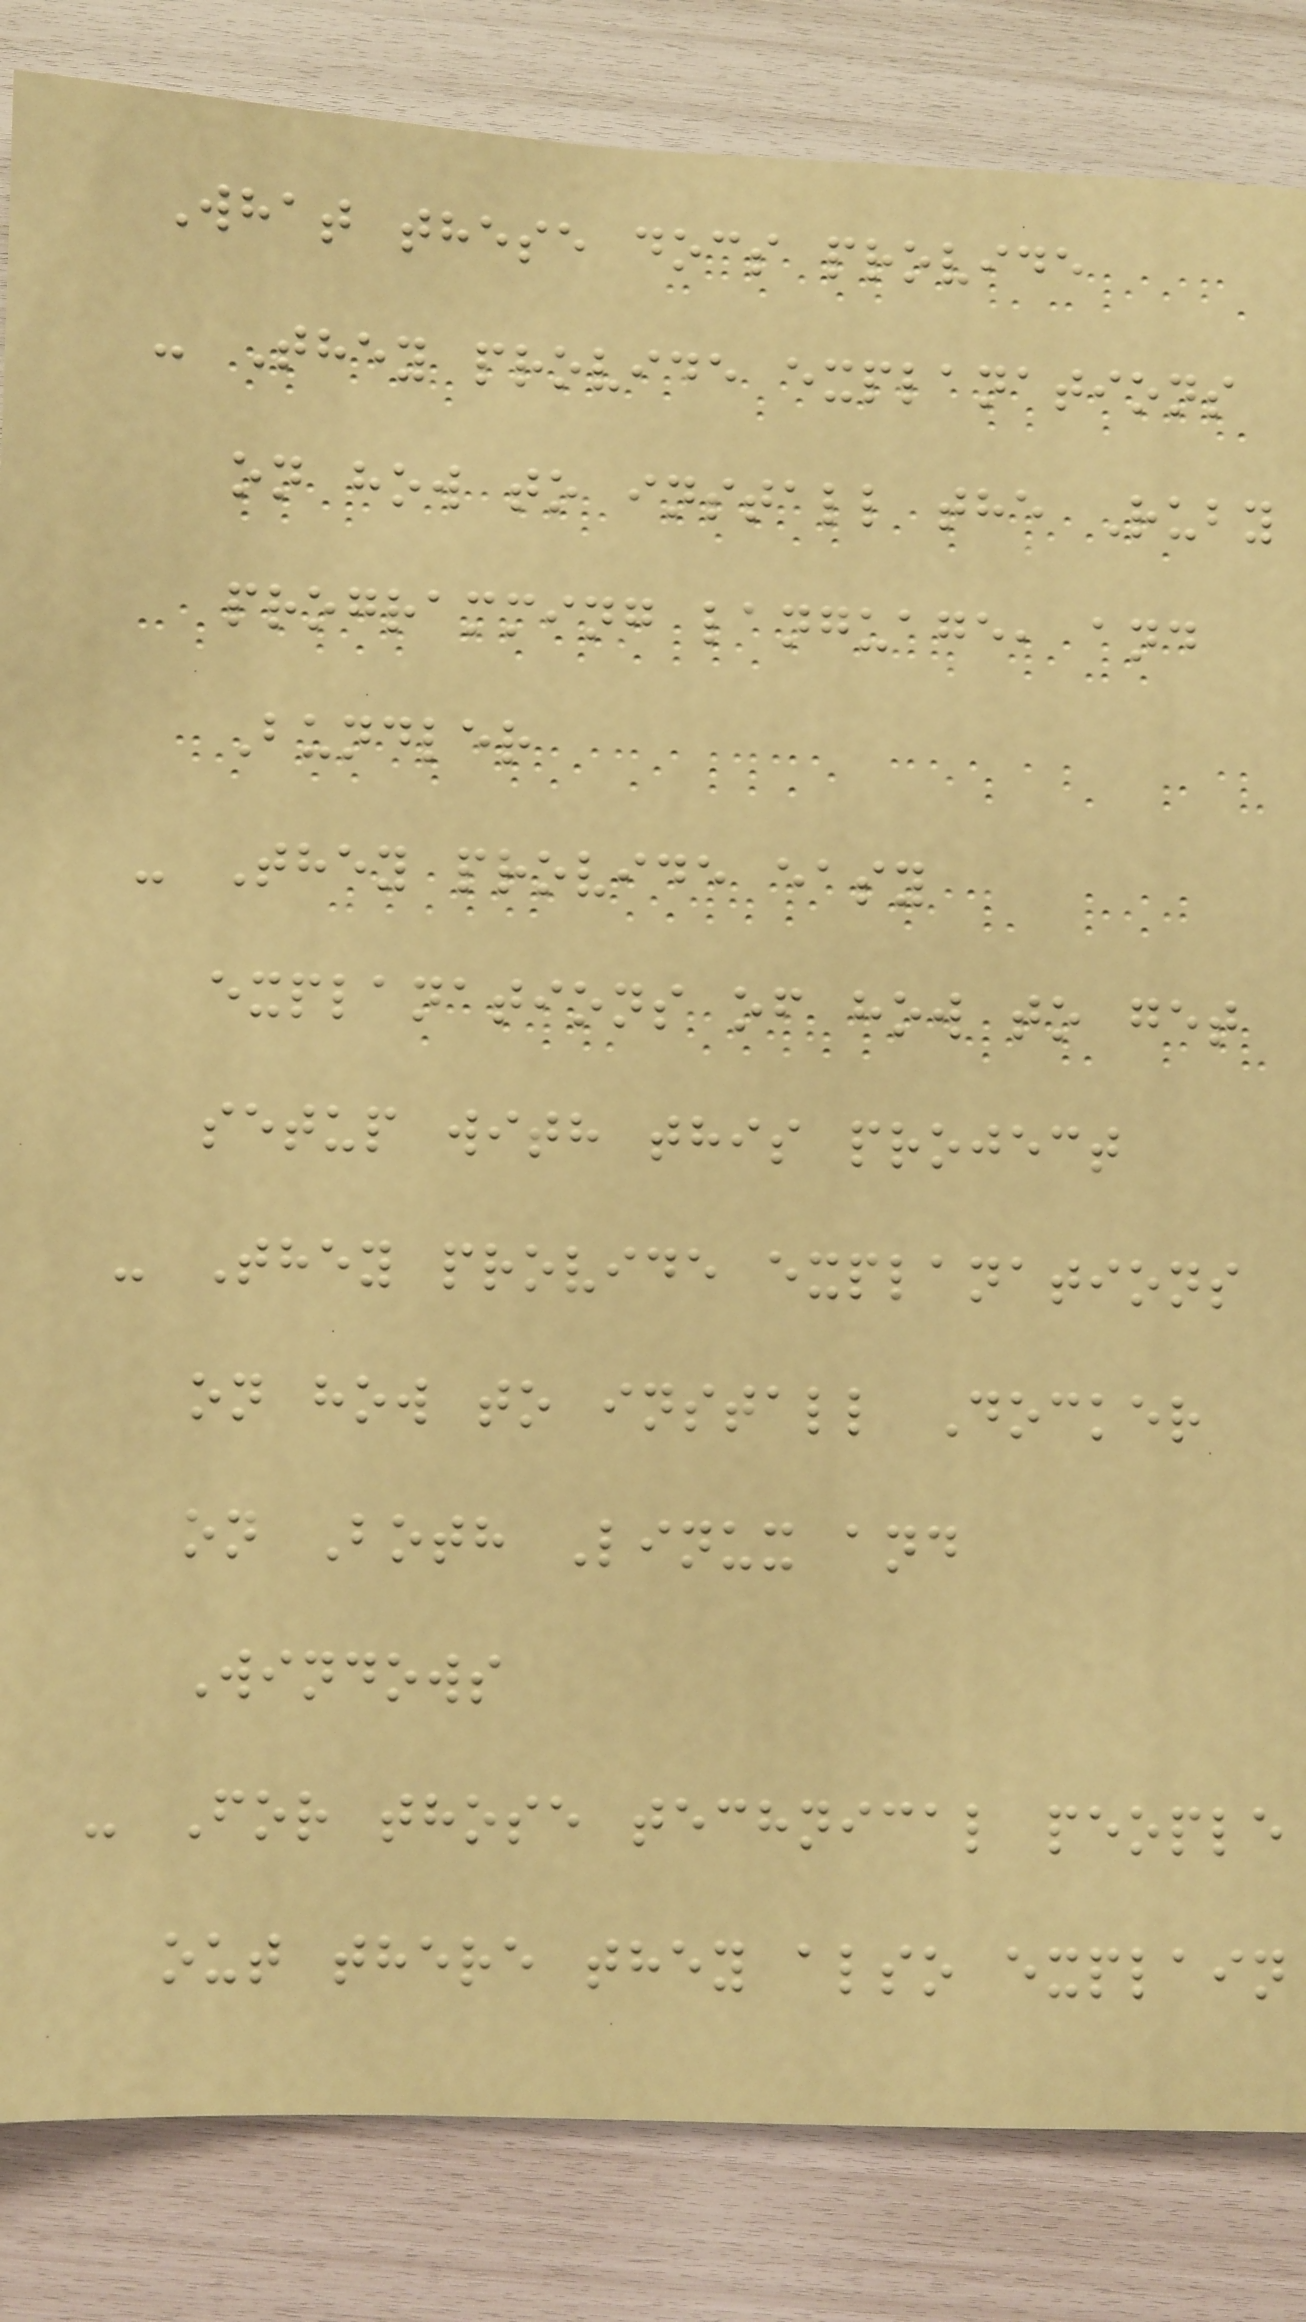What these docs provide
- They provide explanations
on how to install the Ruby
programming language, and
Bundler
- They provide easy
explanations of how to get
setup with this project
- They provide explanations
on how to install Docker
on Both Linux and
Windows
- For those technical people
out there they also explain
